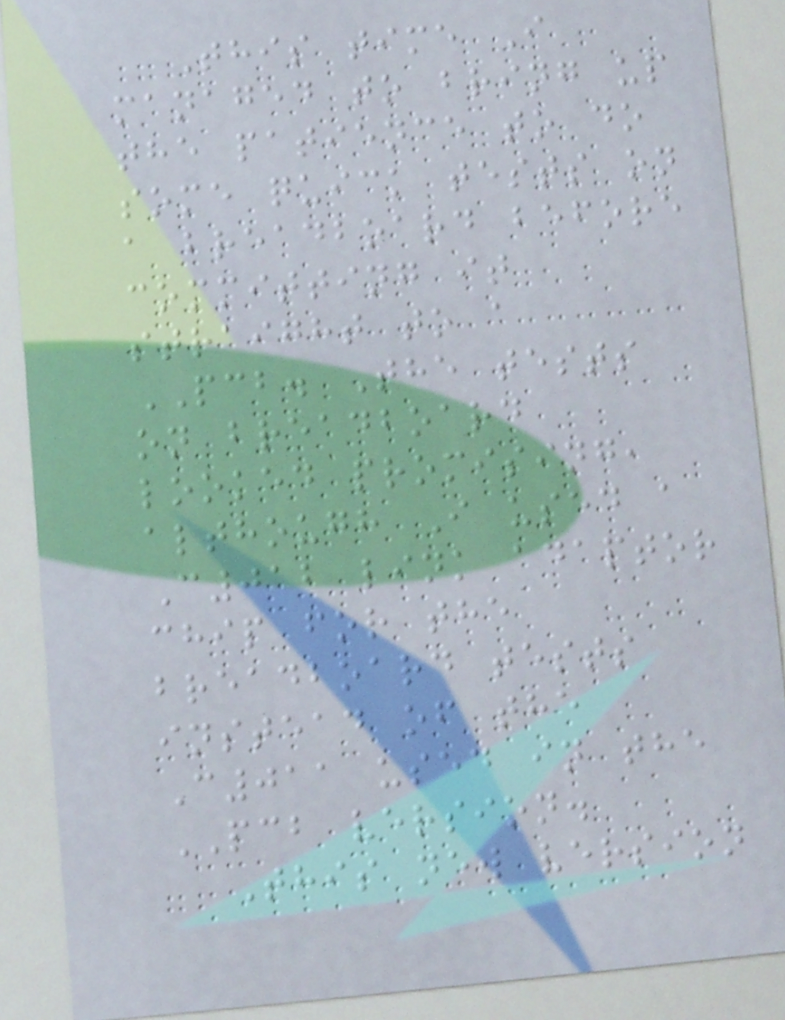This time I
managed to bring up
the patience to do
some quick tests on
a breadboard before
committing it
straight to a
PCB. The tests
on breadboard
looked promising,
although I used a
C012 link adaptor
chip for the
breadboard tests
instead of the
C011 used in the
PCB version.
This new version
